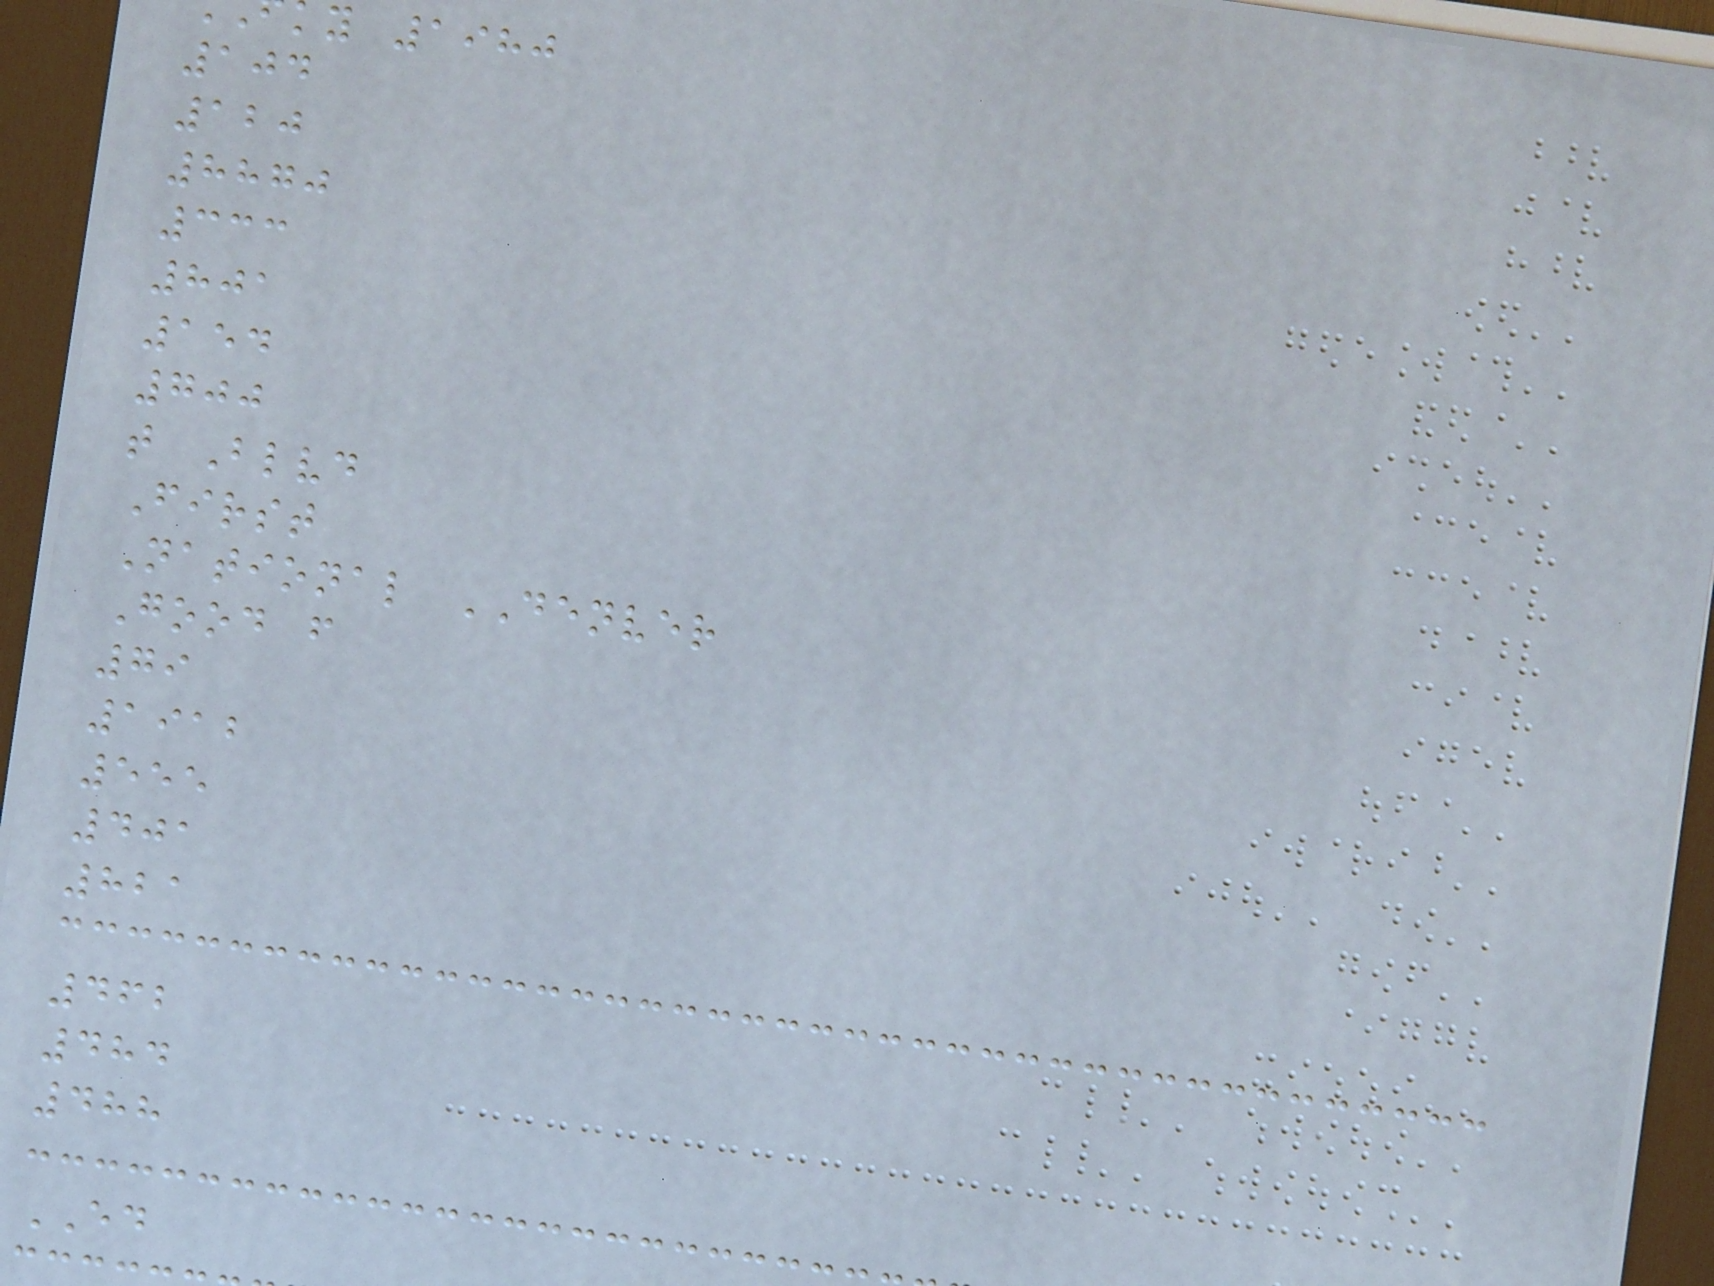y 1980
104
120
8870
333
801
154
700
t Blvd
First
National DENVER
Good f
79
1912
555
401
821
462
484
488
ED
